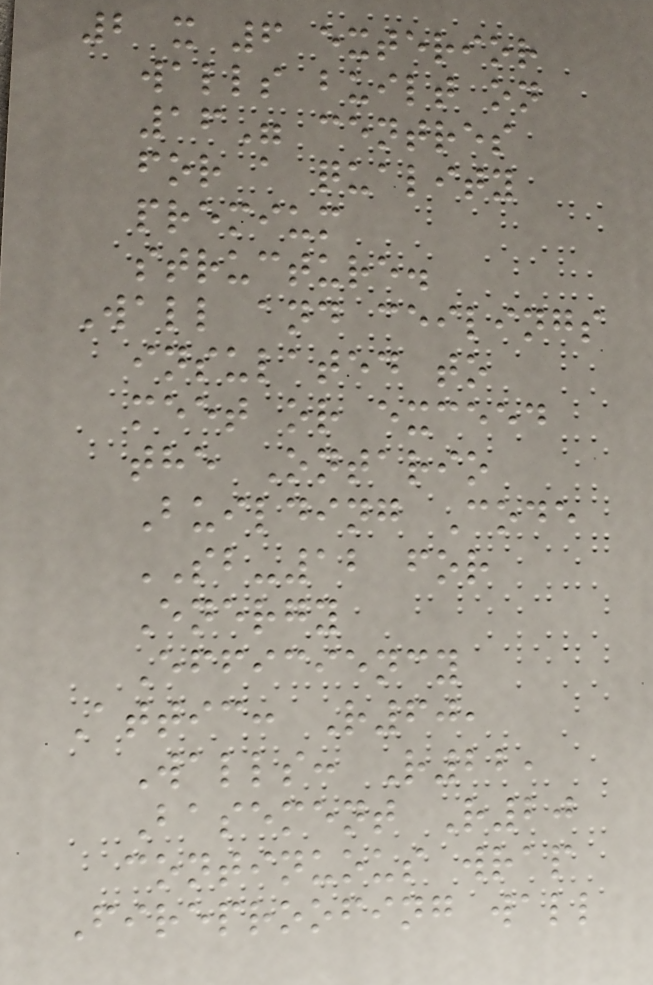2 x 6 exterior
walls built on
16" centres
for a quality
premium
structure.
Wall and ceilings
insulated to
meet or exceed
the Ontario
Building Code
SB-12 for
Energy
Efficiency
Attic: R60,
Walls: R22,
Basement R20
continuous wrap
Fireproofing wall
